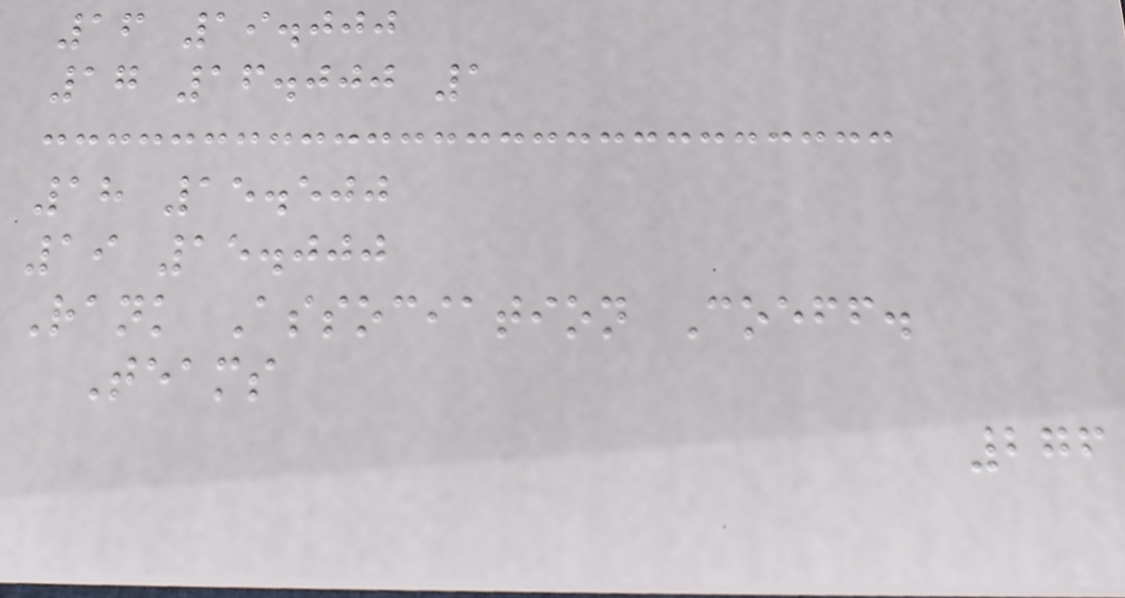16 19.000
17 16.000 1
18 15.500
19 15.000
Rank Association Coeff.
Teams
276
